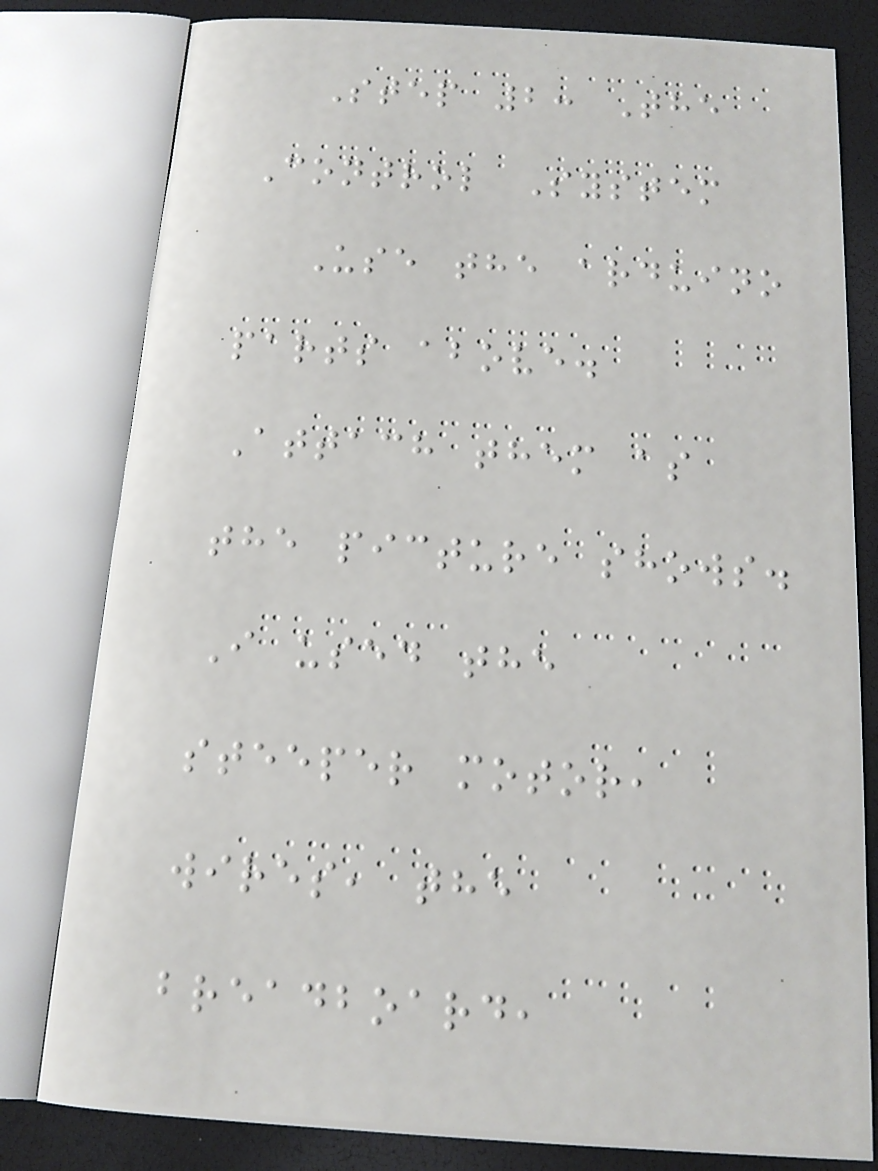Step 2: The
Control System
Use the arduino
parts above.
Attach them as
the picture shows.
I used the
steeper motor,
wires, the
breadboard,
